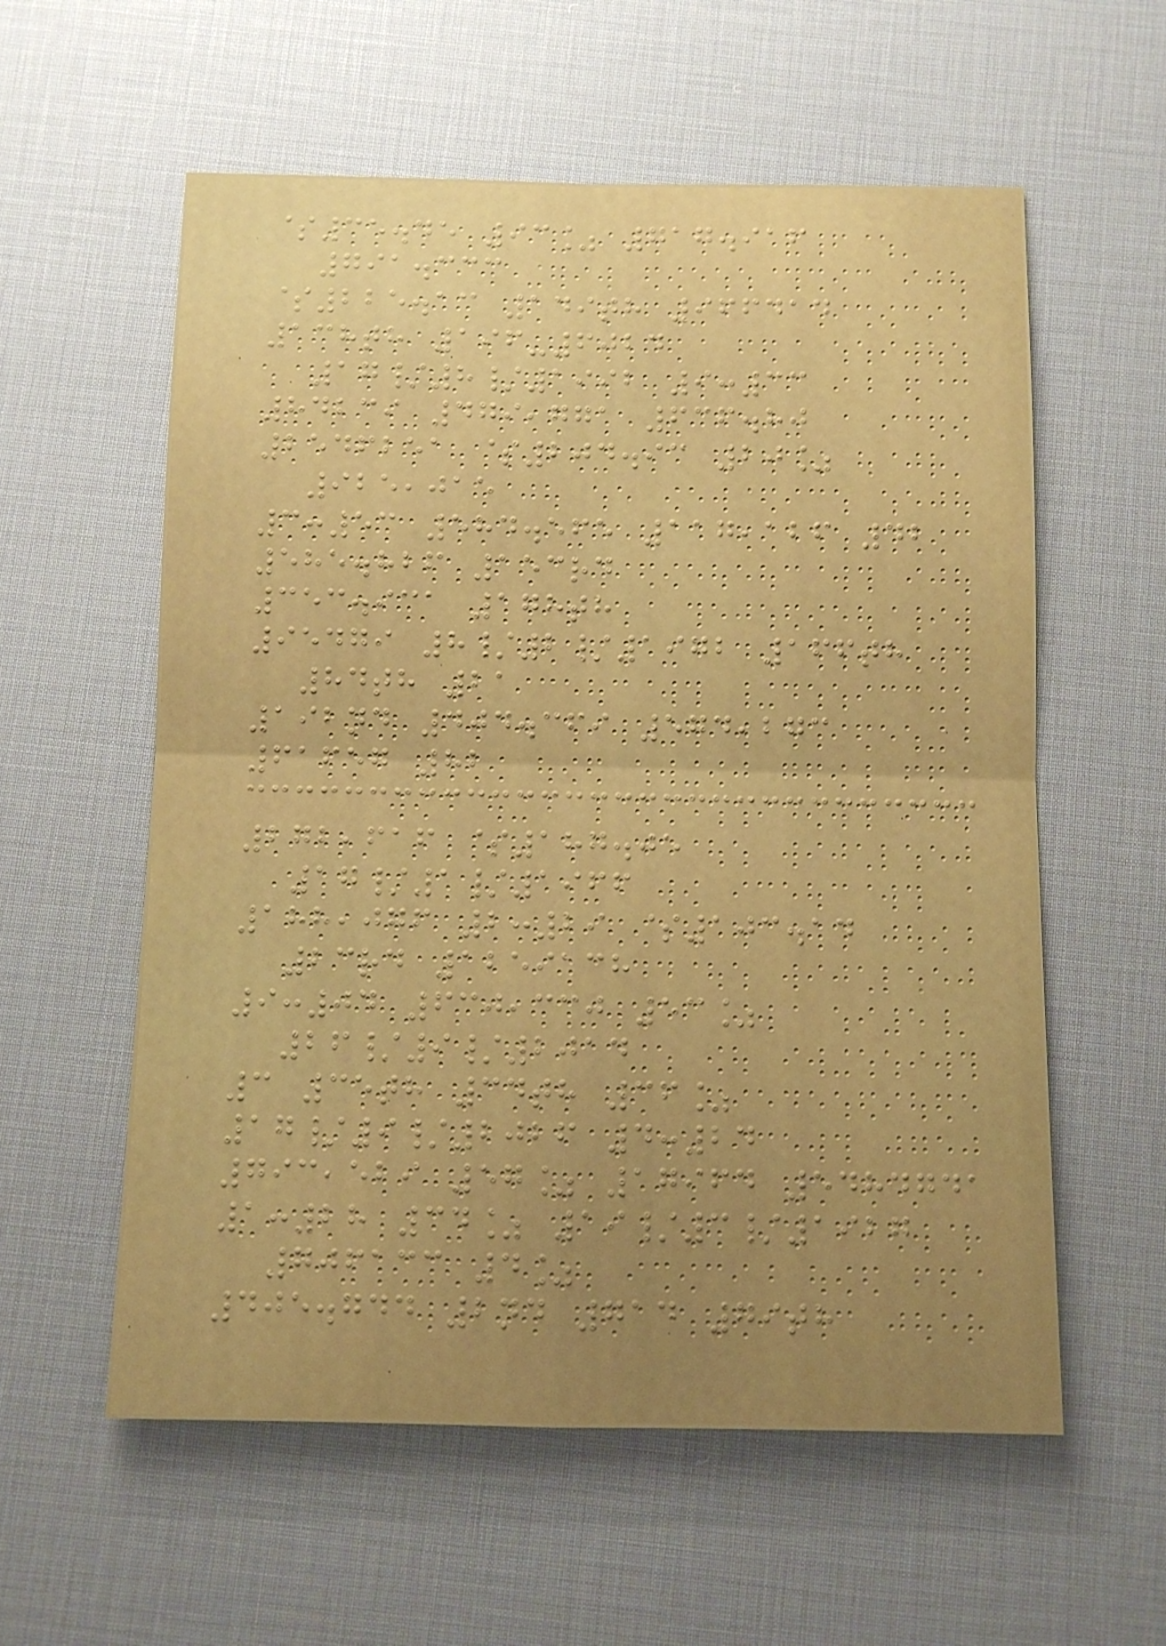$35.45 93% 717.916
791.333
$225.13 149th 966414
138th 196-6024
17/8/1992 9:33
84239 479,771 636.80
2546251 $204.93 20%
925,015
3:53 584.565 117,126 42
585.826 153rd
353.931 178th
95479 8/2/1972 166th
84th 21
192nd 404.369 574,273
61657 82
272,616 $187.05
17/1/1966
188,076 2:29 $103.14
23rd 1259138
9:04 630,330 53%
26/9/2014
3 35th 34th 36%
17/9/2026 4:24
793,529 57% 17964 5484741
1:28 34% 19/3/1927
706133 4%
405.744 2nd 714 79th
